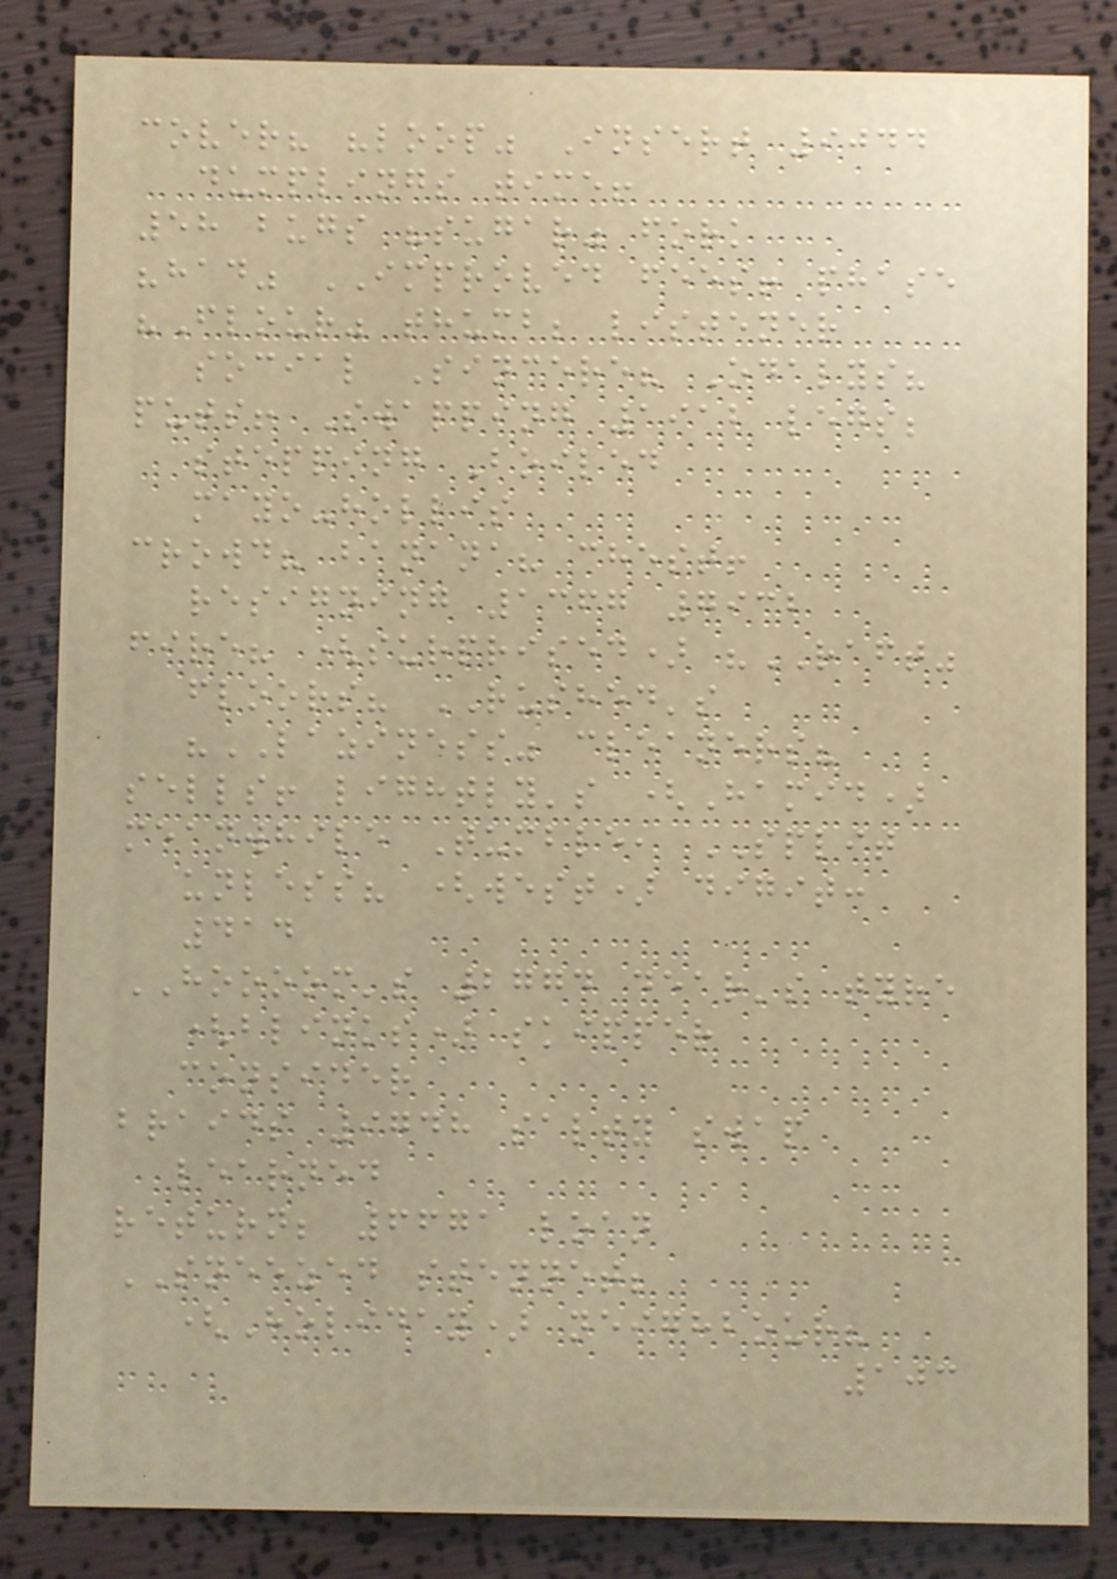cover? "loop" Insert 9044
dumplings time!
58 bugs "sugar" fork
"had" IMPROVED fees! phase
"Flour" thumb; listener
social Sincere? Odalys?
puts! Swapping 1912 legs;
stepping Boiled
mayo-hollis
crowd? banana? chest!
resigning 1367 7932
fire? (surprised) "RAFT"
floors? RUSHED's
"LAZINESS" cleaners?
sells! lightly's (Hamid)
meanwhile Tumble, SPLIT
unless? (west) digit:
414
HOOOOM's 2774 dear's tyre
(blinks) skipper
consider
braids 9748 salty swap
learned
return; 6671 loan
SNEEZED stennet;
(Holiday) neighbour?
103
